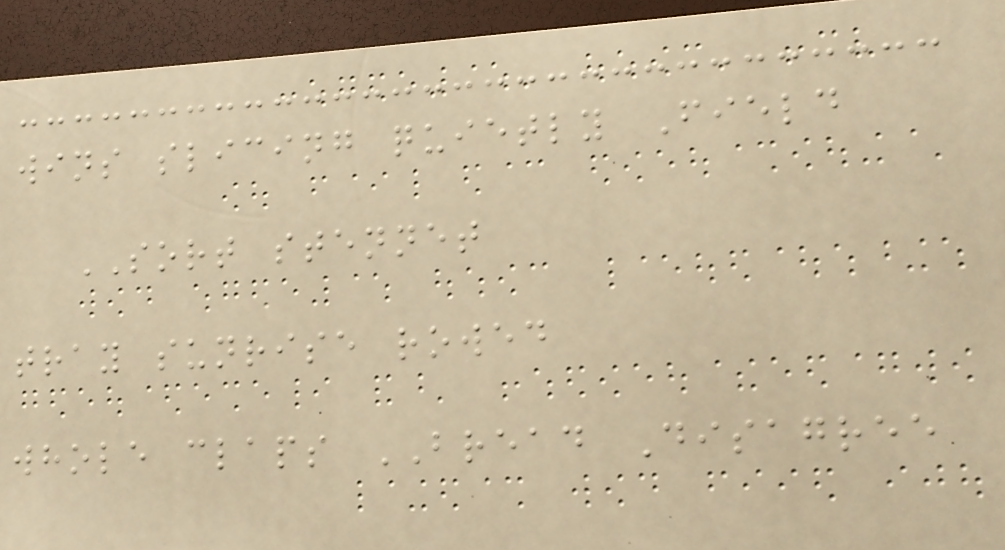wins slicing quietly Field
SORT stennet
tray sunrise rowed
whole claps BREAD Disagree
